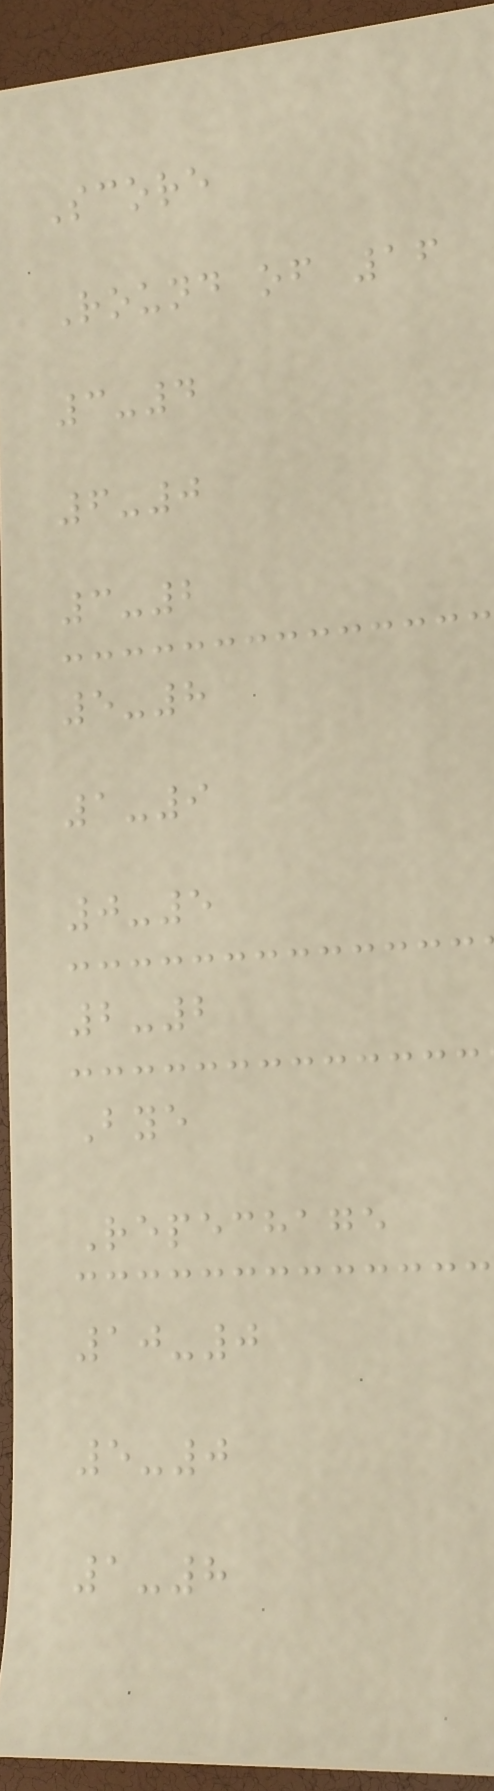Score
Round of 16
3-4
6-0
3-2
5-8
1-9
0-5
2-2
Bye
Repechage
10-0
5-0
1-8
